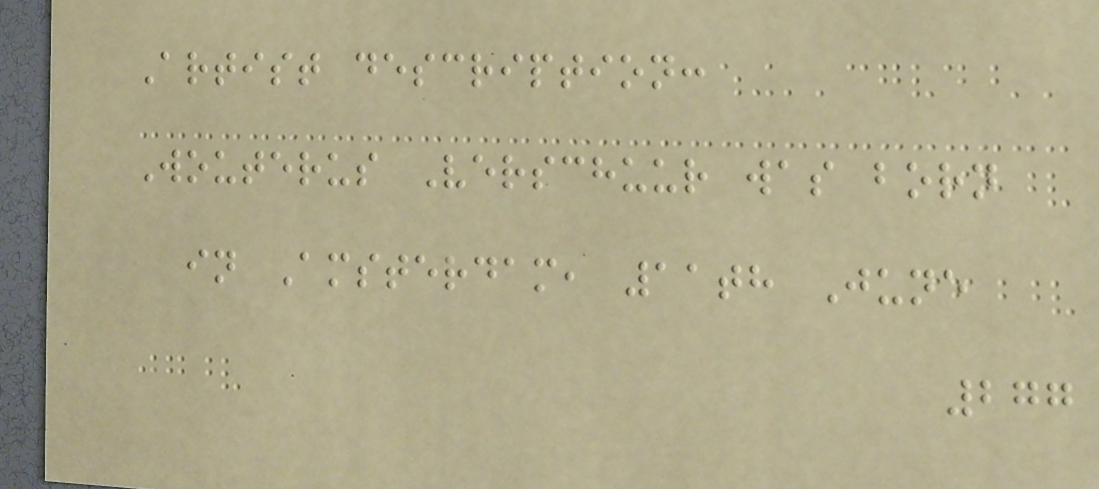Artist description:
Wouterus Verschuur was born
in Amsterdam, 11th June
277
